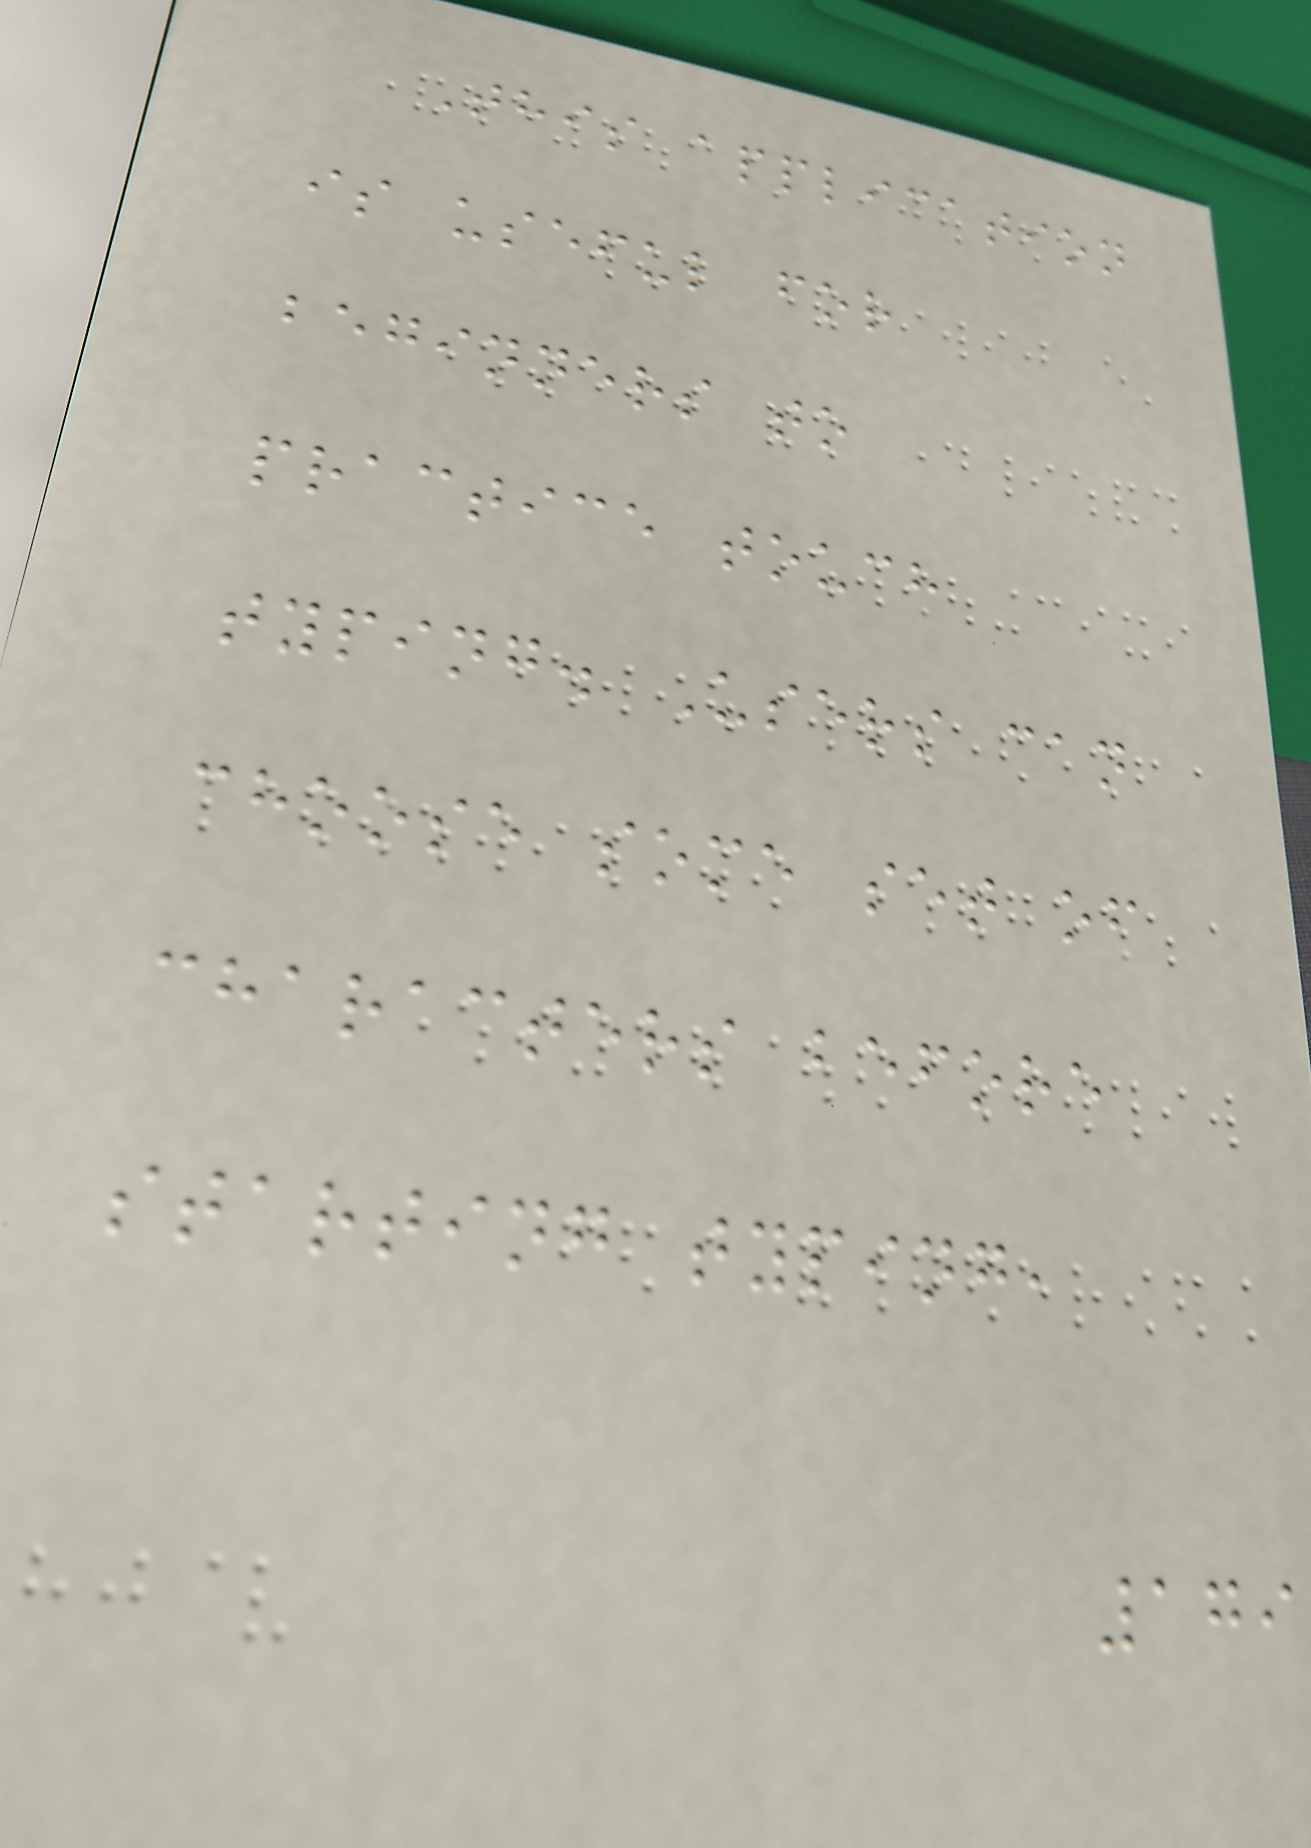This application
is useful for
beginners to
practice touch
typing. Users can
choose some set of
characters before
starting typing,
179
